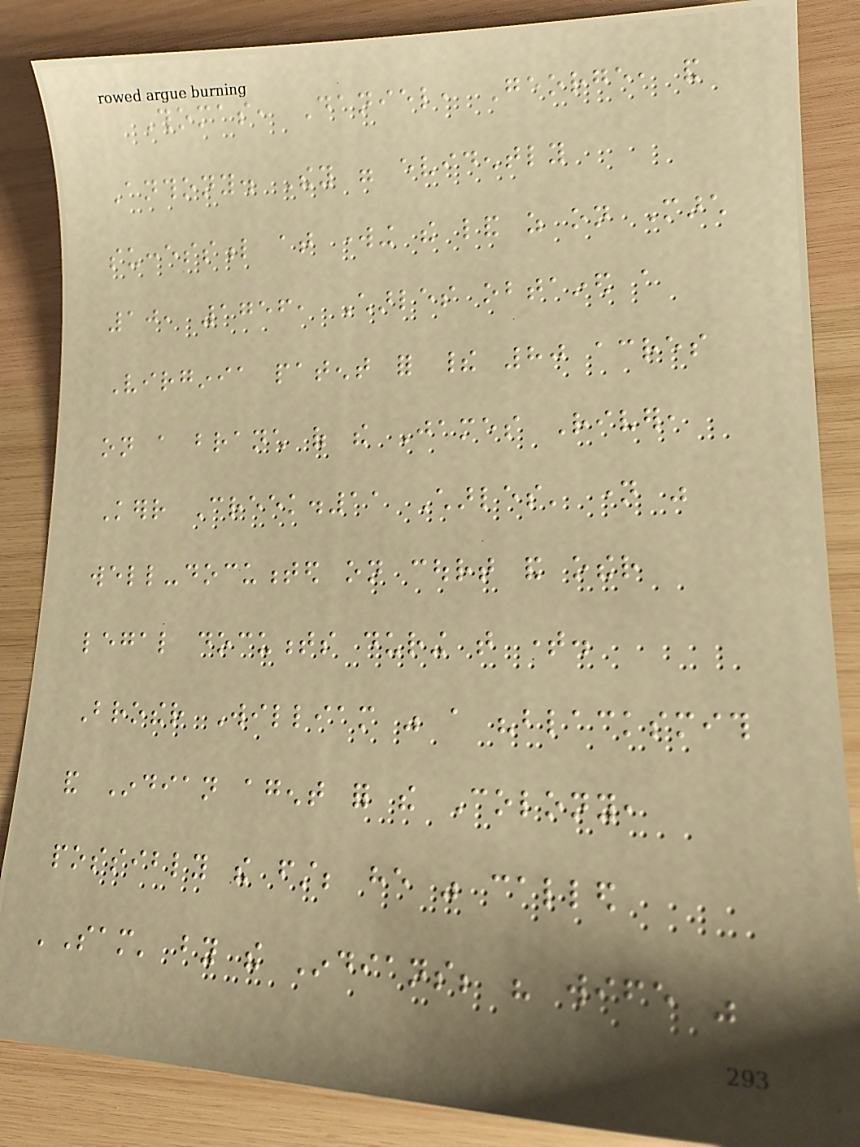Thomas, Daniel, George, and
Anthony. They were evidently
successful at working the land as on March
10, 1756, Charles obtained a
Virginia patent for their 80 acres
on a branch of the James River,
Kerr Creek.11 Charles' name was
well-documented on court and other
legal documents during that time.
Brother William was a "blacksmith
and Indian agent for the Colony,
possibly the first; he was called
'Sam' by the Indians; his wife was
